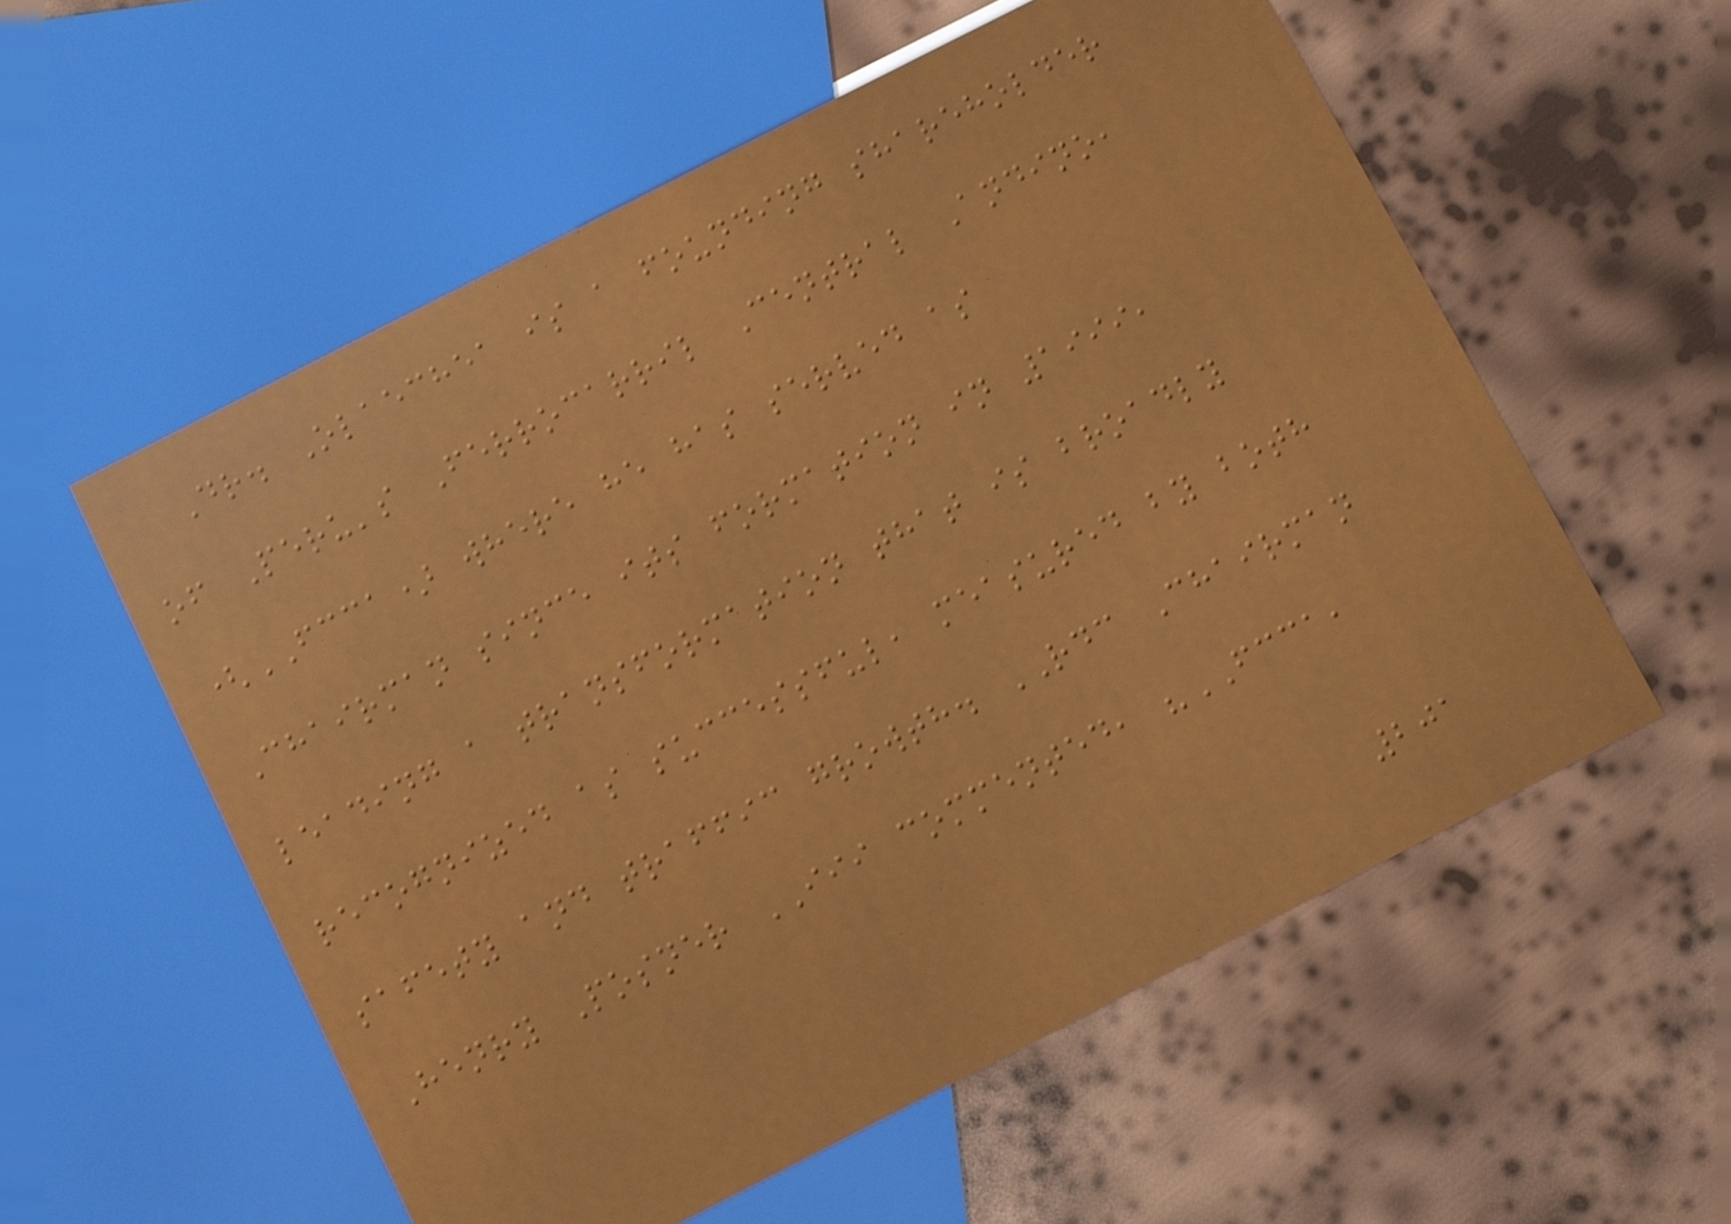Dr. Olaechea is a founding shareholder
of Peru's Ferrocarril Central Andino,
(FCCA) where he has served as
Chairman since its formation in 1999,
leading a transformation that is broadly
recognized as successful, measured by both
safety and traffic growth. RDC Chairman
Henry Posner III commented, "FCCA,
201
